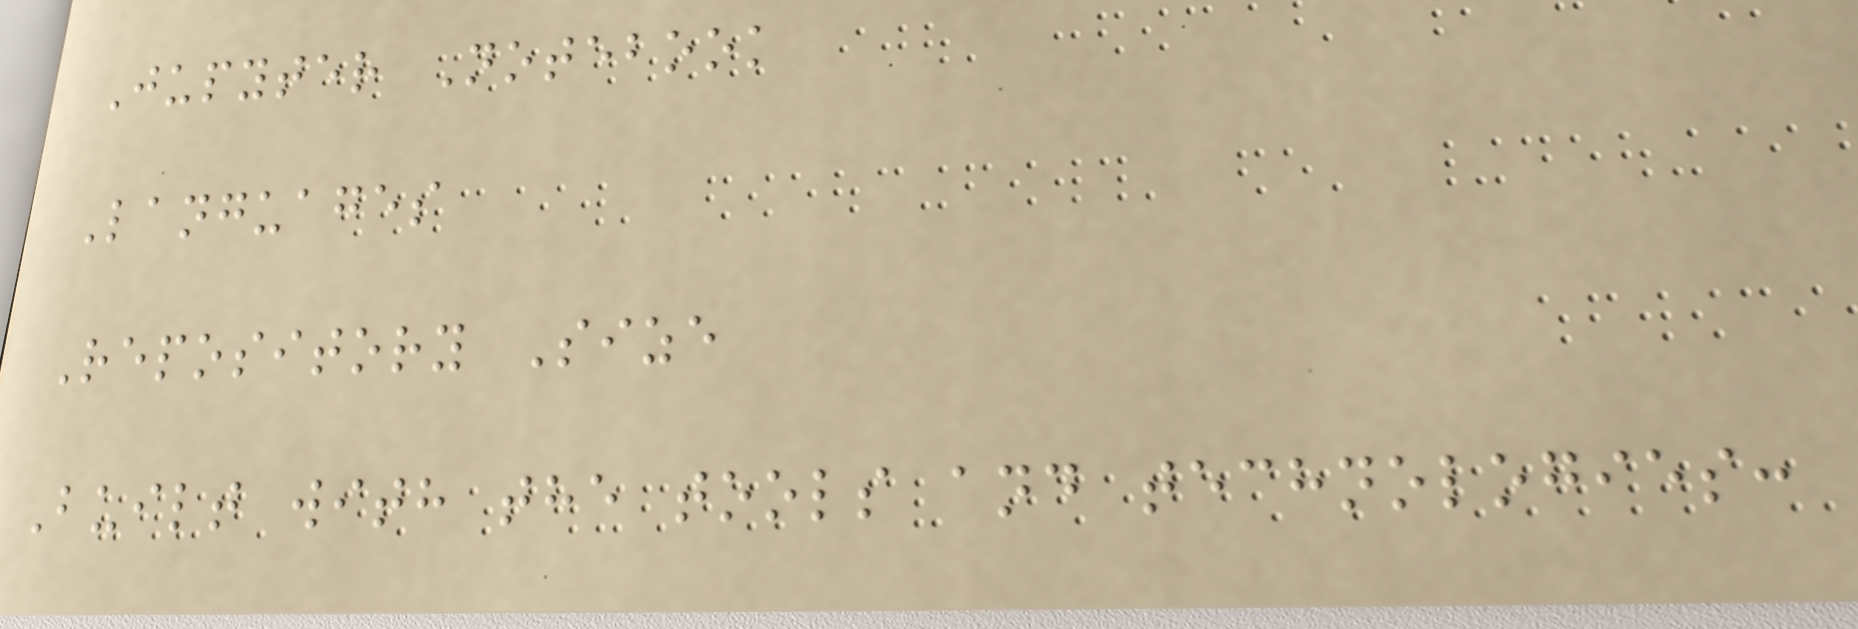Jupyter Notebook
Languages
Repository Size
Built with the tools and technologies:
